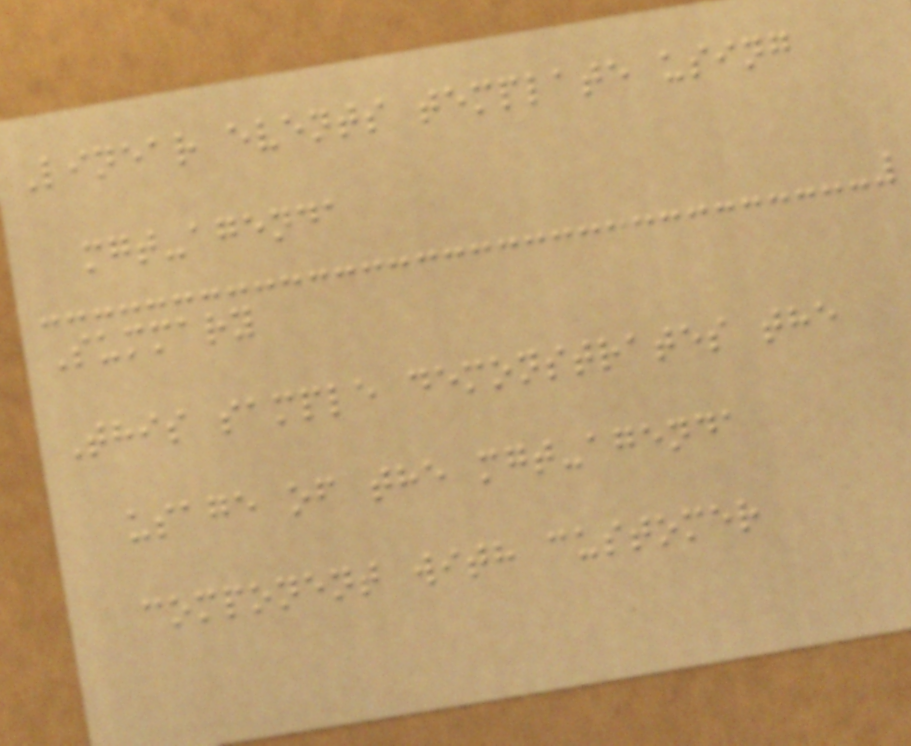Linear events template using
mgt-agenda
Summary
This sample demonstrates the
usage of the mgt-agenda
component with customer
